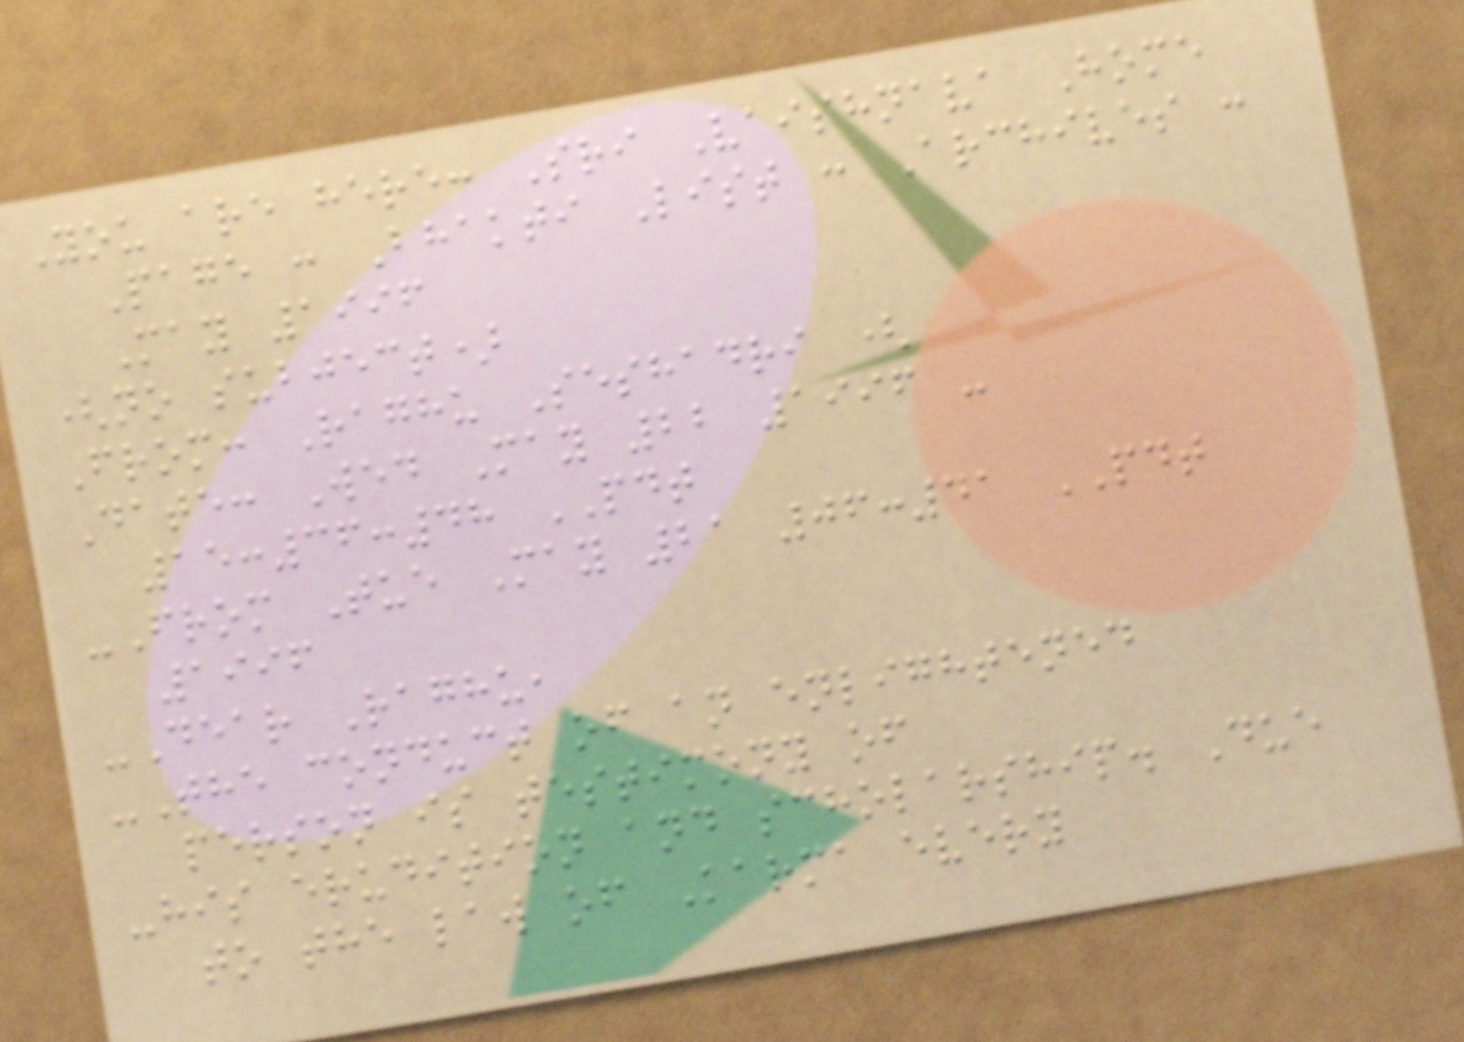You are here: Sri Vaishnava Home
Page : Bhakti List : Archives :
May 1996
(no subject)
From: Raghu Seshadri (
Date: Wed May 22 1996 -
15:36:48 PDT
-From Tue May 21 06:41 PDT
1996
-Dear Raghu,
-The conduct of an enlightened
person is testimony of
-his erudition and scholarship. Due
to the law of Karma every
